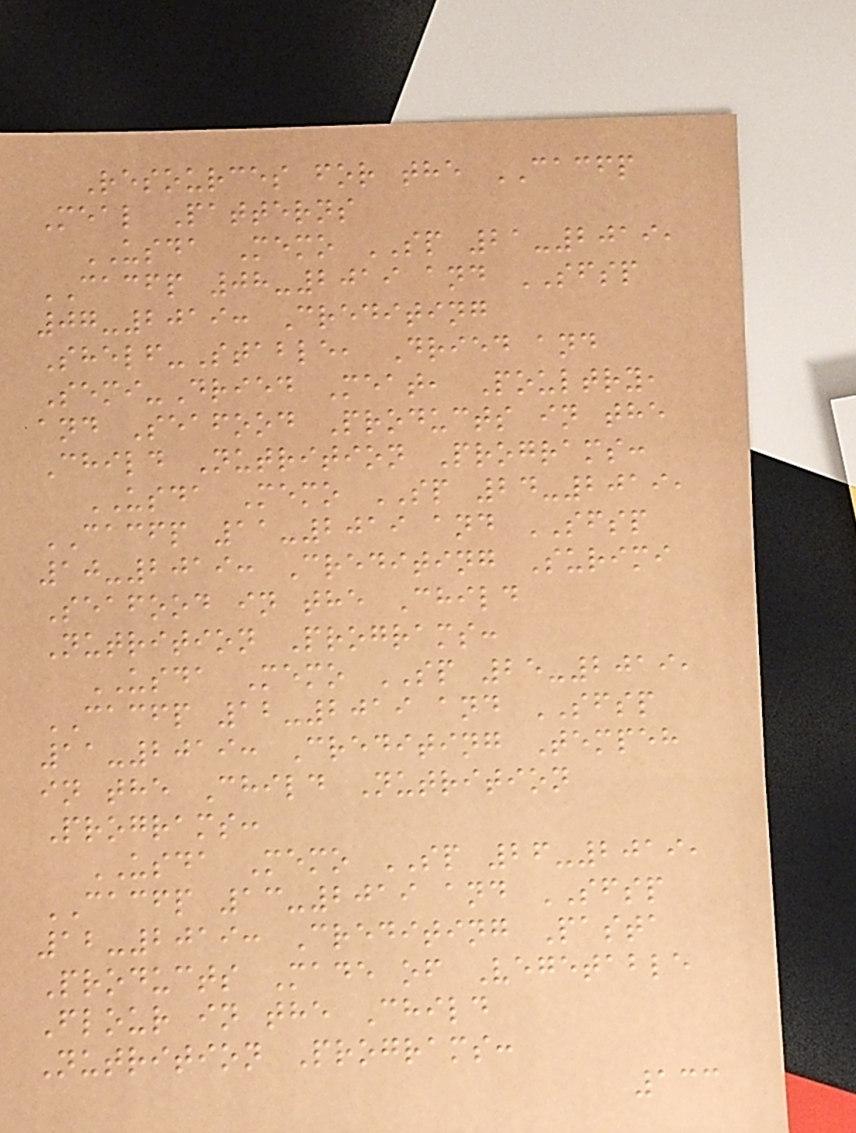Resources for the CACFP
Meal Patterns
USDA Memo SP 21-2019,
CACFP 08-2019 and SFSP
07-2019: Crediting
Shelf-Stable, Dried and
Semi-Dried Meat, Poultry,
and Seafood Products in the
Child Nutrition Programs:
USDA Memo SP 24-2019,
CACFP 11-2019 and SFSP
10-2019: Crediting Surimi
Seafood in the Child
Nutrition Programs:
USDA Memo SP 25-2019,
CACFP 12-2019 and SFSP
11-2019: Crediting Tempeh
in the Child Nutrition
Programs:
USDA Memo SP 26-2019,
CACFP 13-2019 and SFSP
12-2019: Crediting Pasta
Products Made of Vegetable
Flour in the Child
Nutrition Programs:
133
